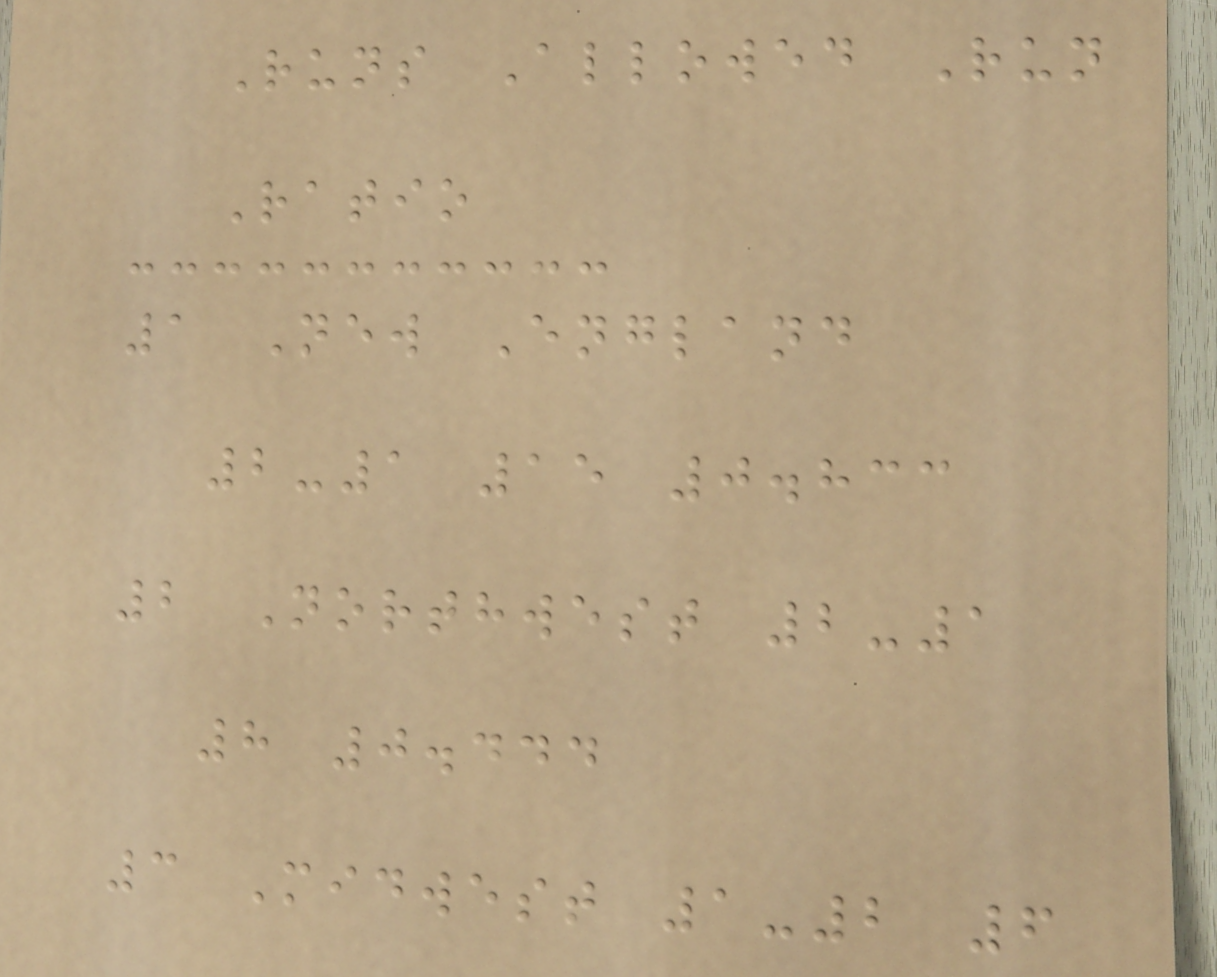Runs Allowed Run
Ratio
1 New England
2-1 15 0.833
2 Northwest 2-1
8 0.444
3 Midwest 1-2 6
